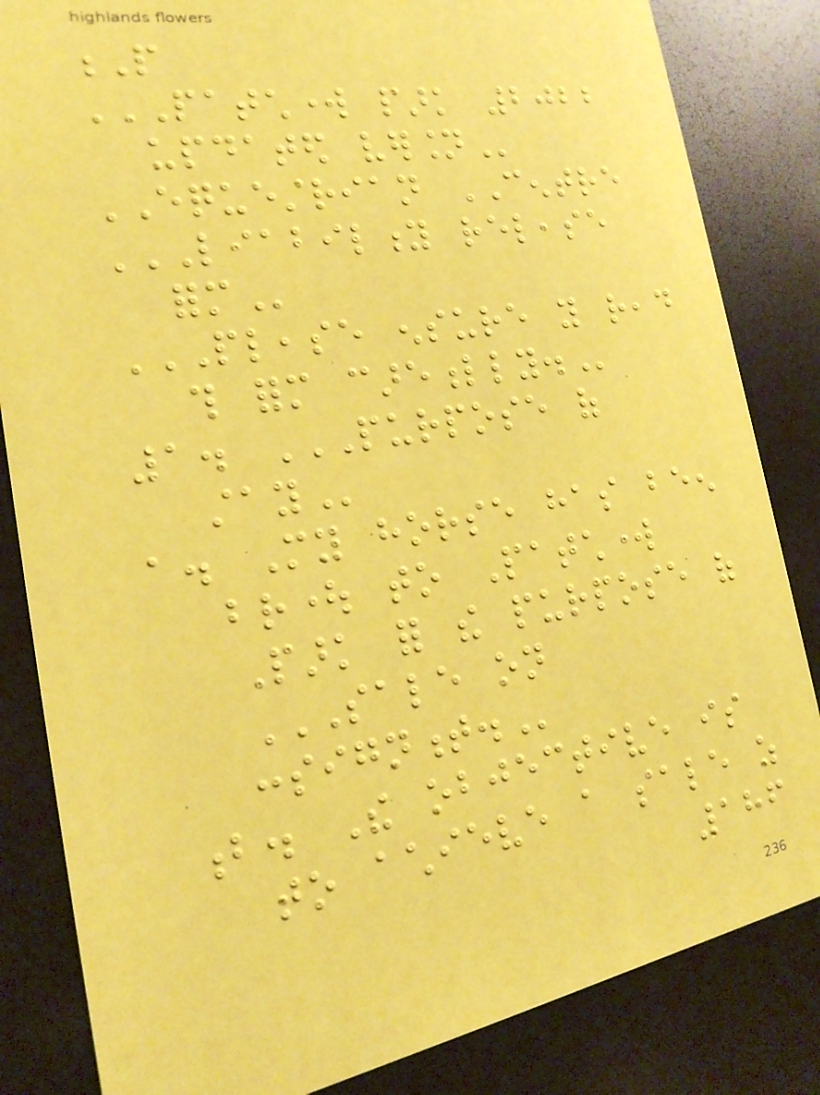P
PATCHWORK PARK 2022
UPDATED VERSION
EQUESTRIAN CENTRE
LIABILITY RELEASE
FORM
PLEASE ENSURE YOU READ
THIS FORM CAREFULLY.
1. PURPOSE OF
STAY
a. My horse has been
brought to Patchwork
Park for the purpose of
SALE ON
CONSIGNMENT.
b. The objective is
to achieve a sale as
186
